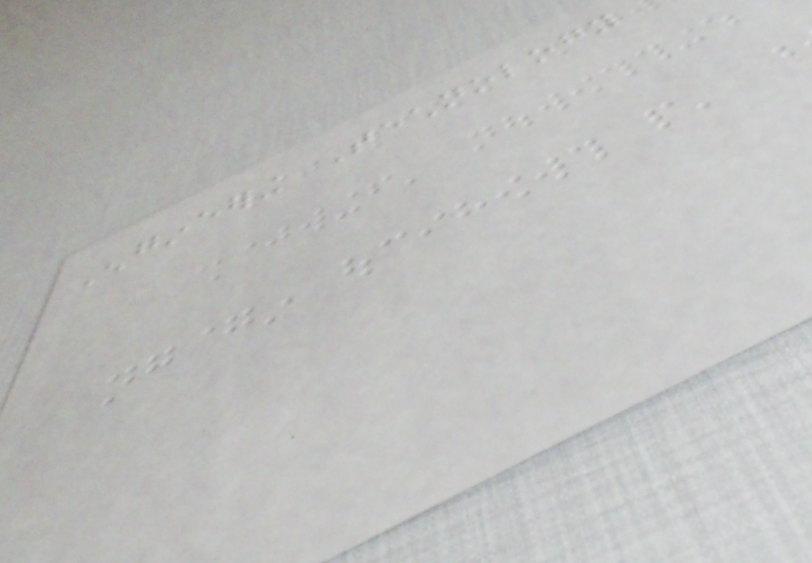Engineering Technology
